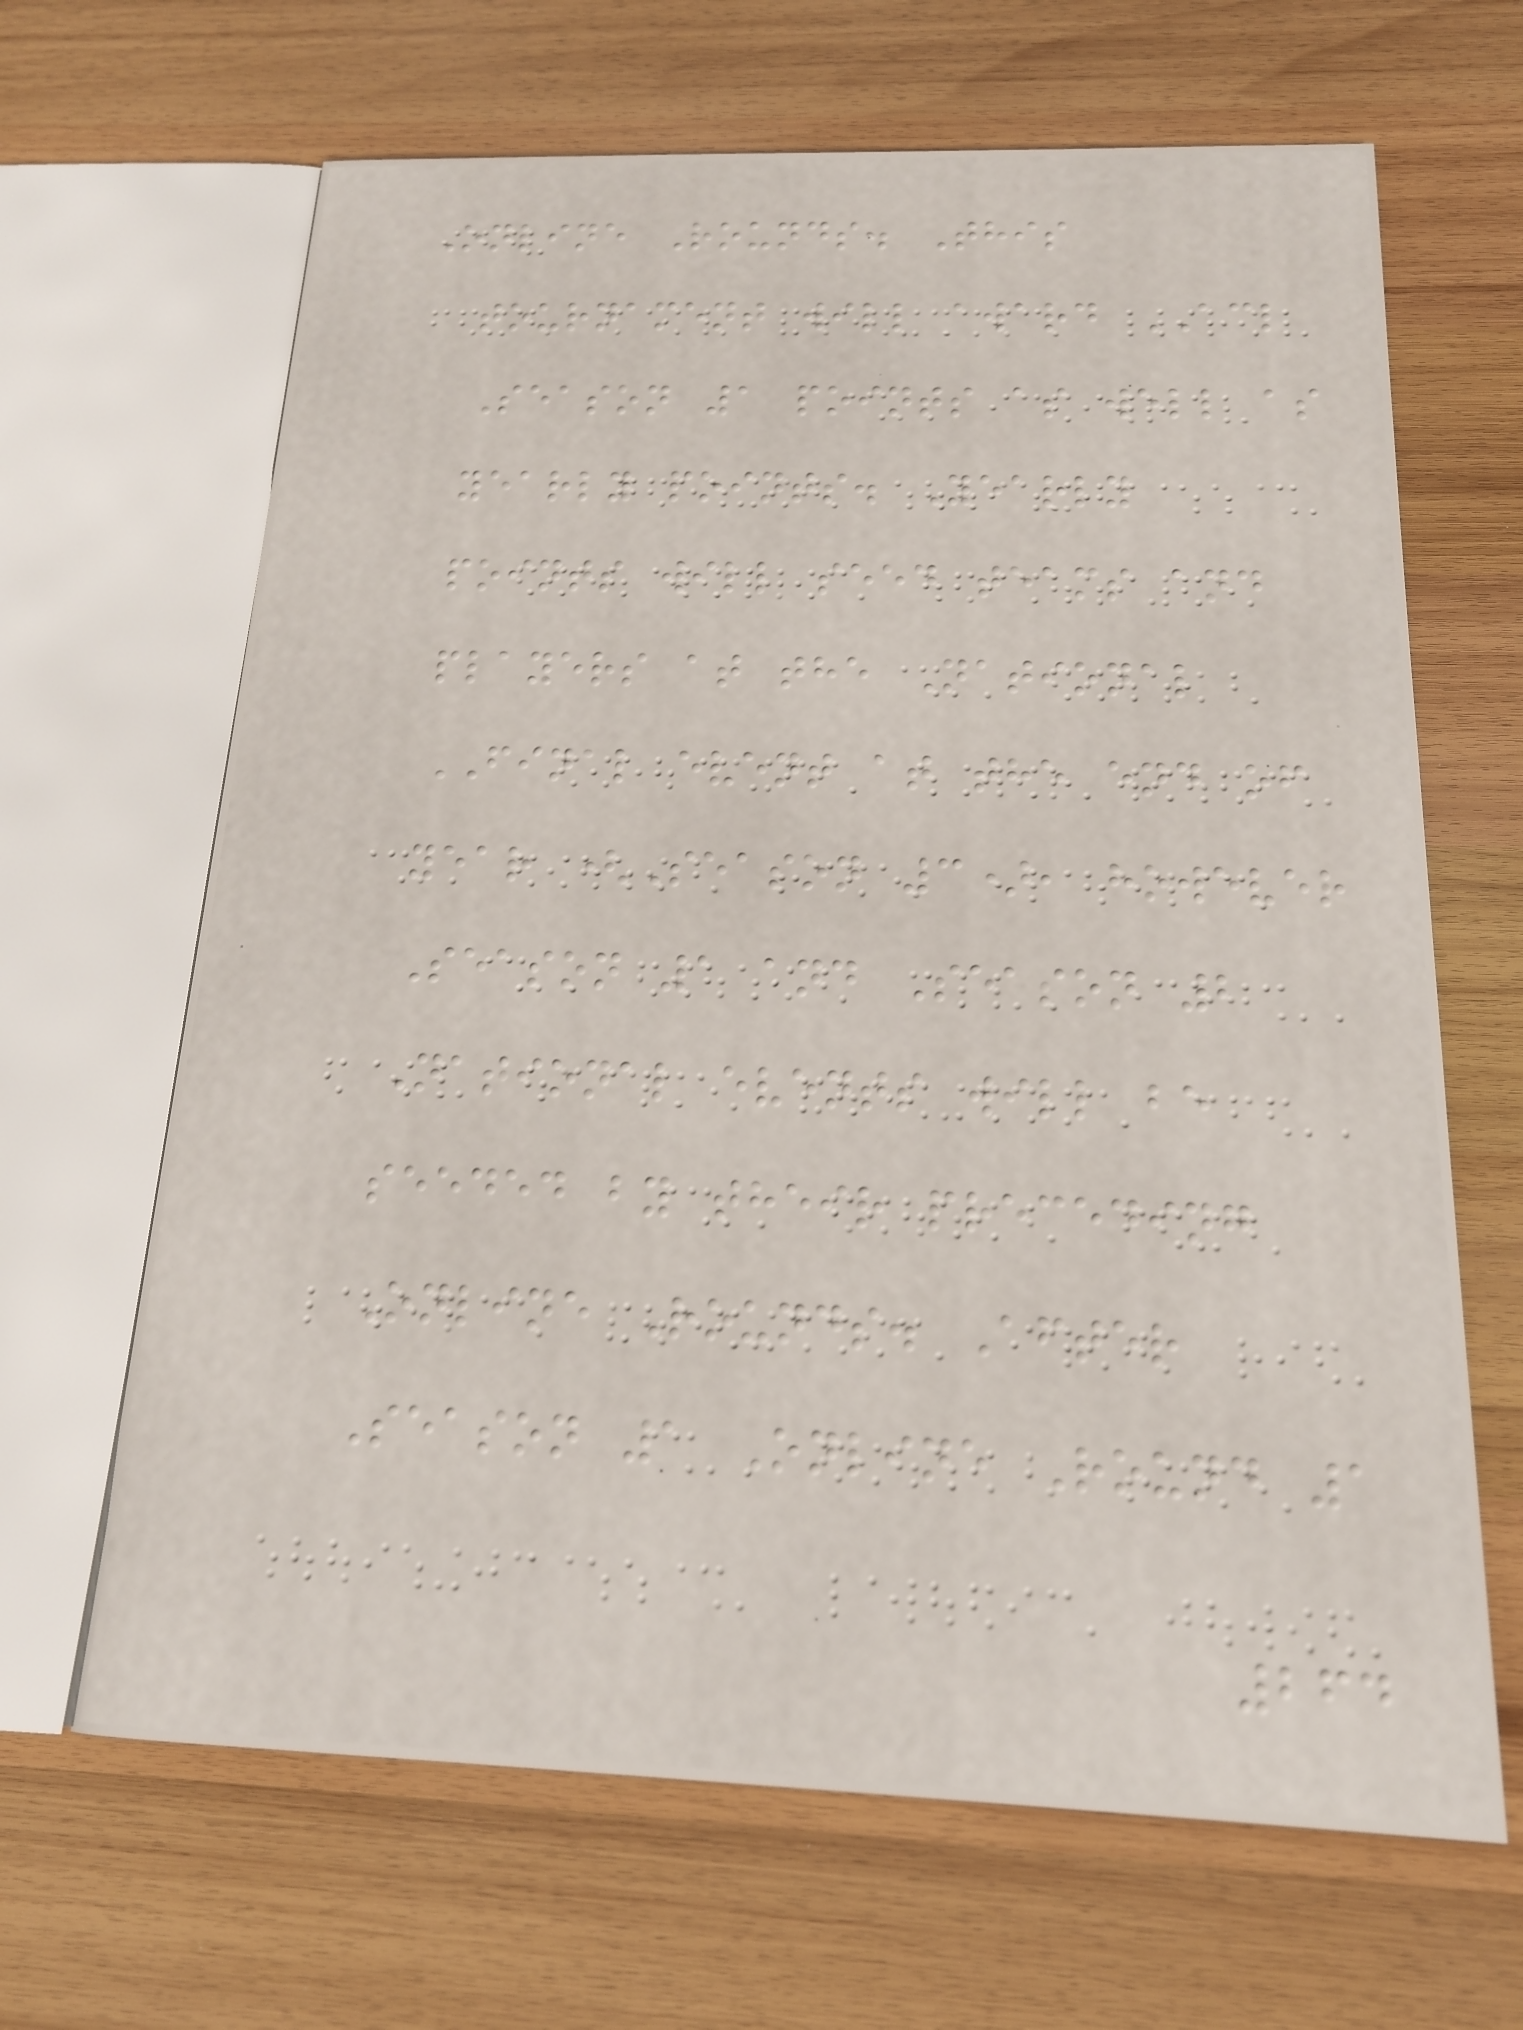Online Rounds. This
tournament will award ACL
Season 1 points as well as
yearly points. Yearly
points will seed teams and
players at the National
FINAL event at the end of
year (Season 3), however
Season 1 and Season 2
National events will be
seeded by their preceding
Online Rounds. After
Season 1 Online Round 1
264
